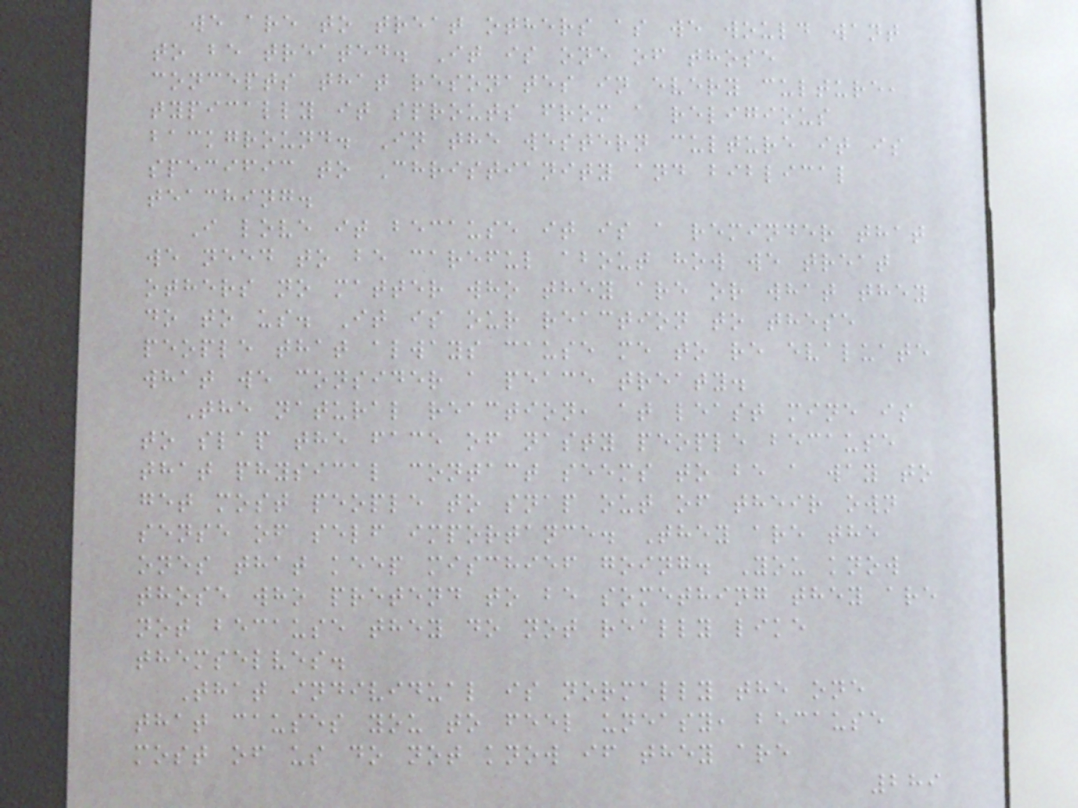we are to treat others as we would want
to be treated. It is one of those
concepts that resonates in every culture,
typically it sprouts from a religious
background. In the western culture it is
specific to Christianity and biblical
teaching.
I love it because it is a reminder that
we need to be careful about how we treat
others no matter who they are or what they
do to us. It is our reaction to these
people that always cause me to re evaluate
what we consider a peace treaty.
The natural reaction, at least mine is
to slap the face of nasty people because
that physical contact seems to be a way to
get most people to snap out of their own
sense of self importance. They are the
ones that keep mischief going. You know
those who pretend to be something they are
not because they do not really like
themselves.
That individual is normally the one
that causes you to feel uneasy, because
most of us do not know if they are
289
